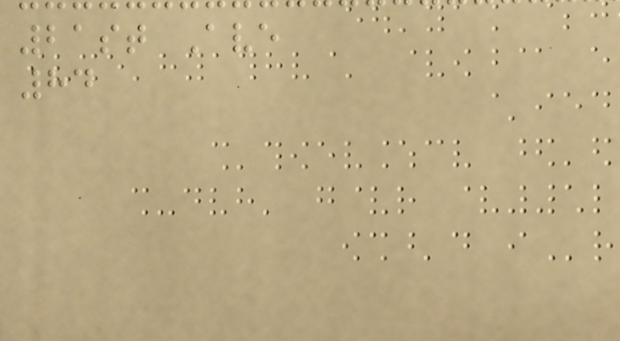21st Ave
84
